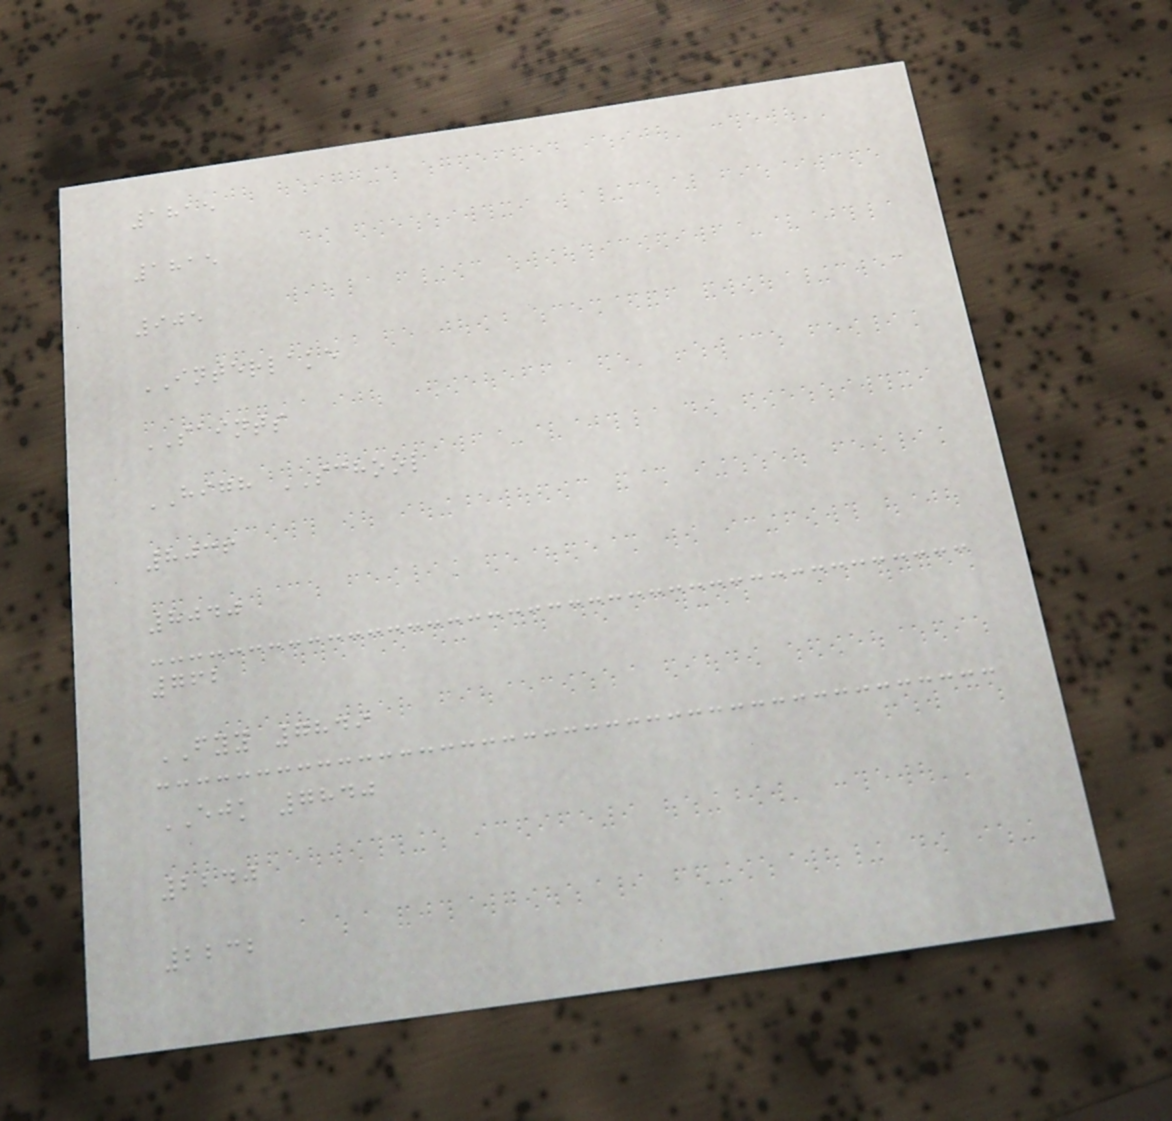1815
1815
905
INTERLAKE
SAINTS
HIGH SCHOOL
8036
8040
762
FYY 7849
EJK 7840
2240
2232
